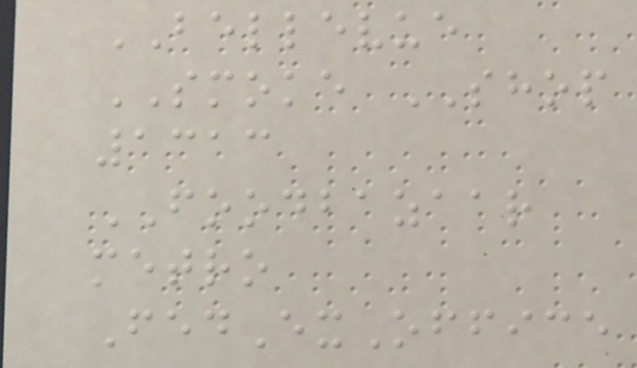BELLEVUE
SMOKE SHOP
1313
FOODBAZAAR
metro
FedExOffice
